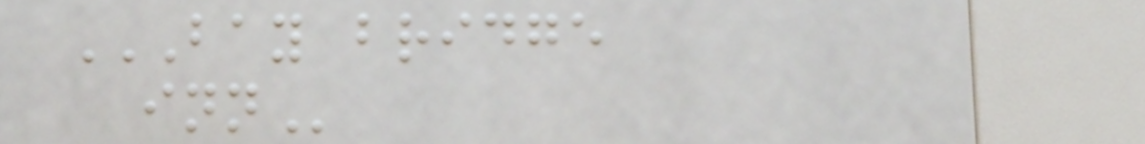BAY BRIDGE
INN
